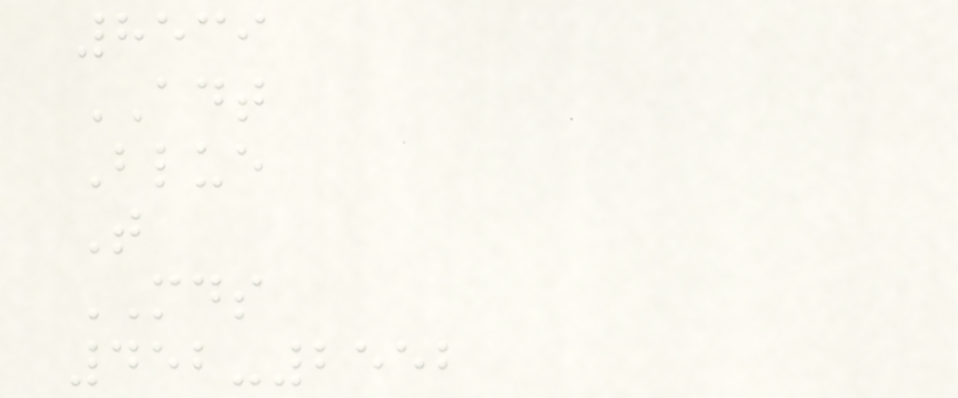8539
ADT
Blue
T
MDS
452-2552
